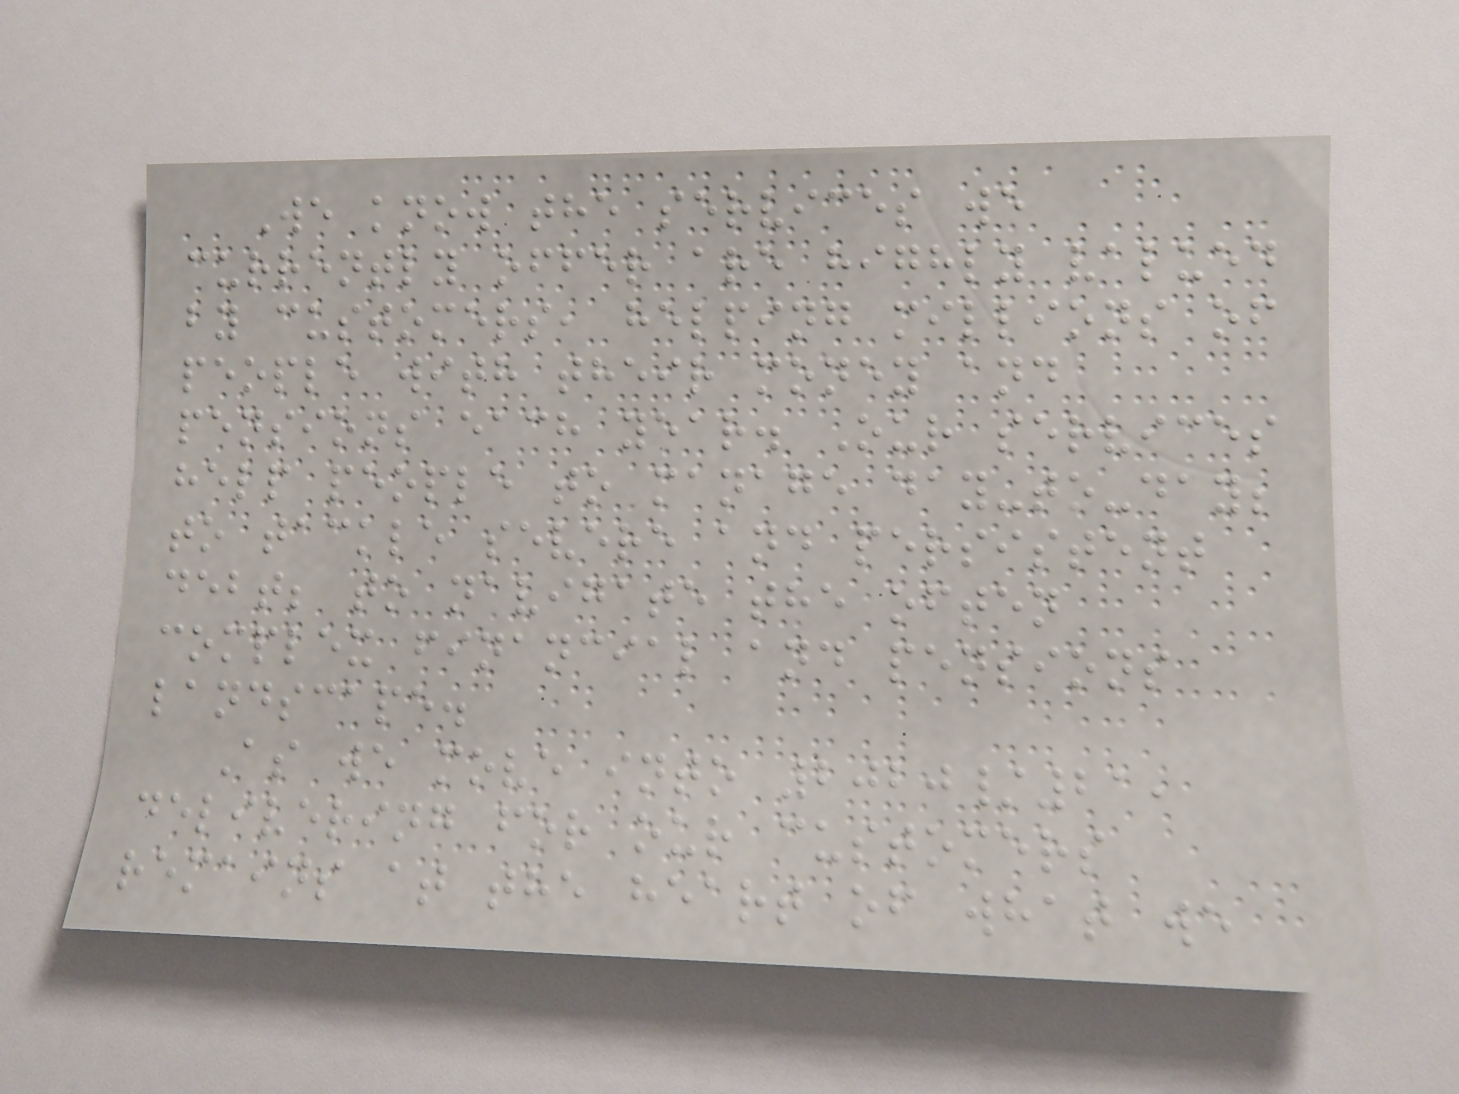We know the services we
currently offer are highly valued
by customers, helping millions of
people with their money and
pensions each year. Our services
help people to manage day-to-day;
to tackle severe and persistent
debt; to navigate the often
complex financial and pensions
landscape.
As we move into 2020/21,
delivering for our customers
remains at the heart of what we
